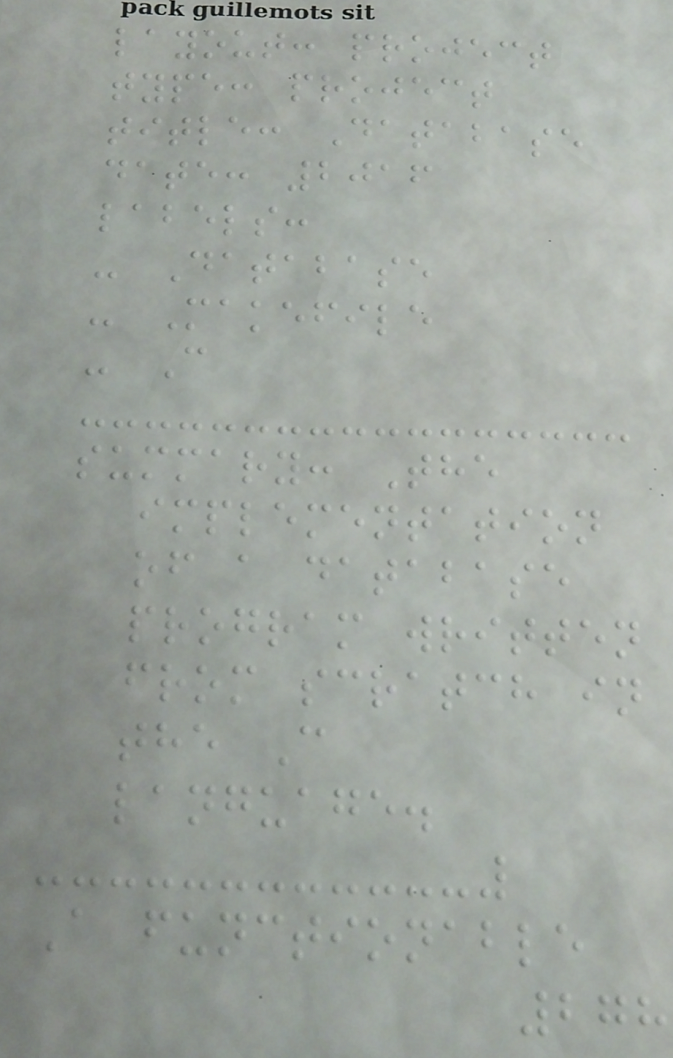layout: project
type: project
title: Database
date: 2016
labels:
- Database
- Makefile
- C
summary: The
implementation
of a database
program written
from scratch in
the C
language.
A functionable
278
